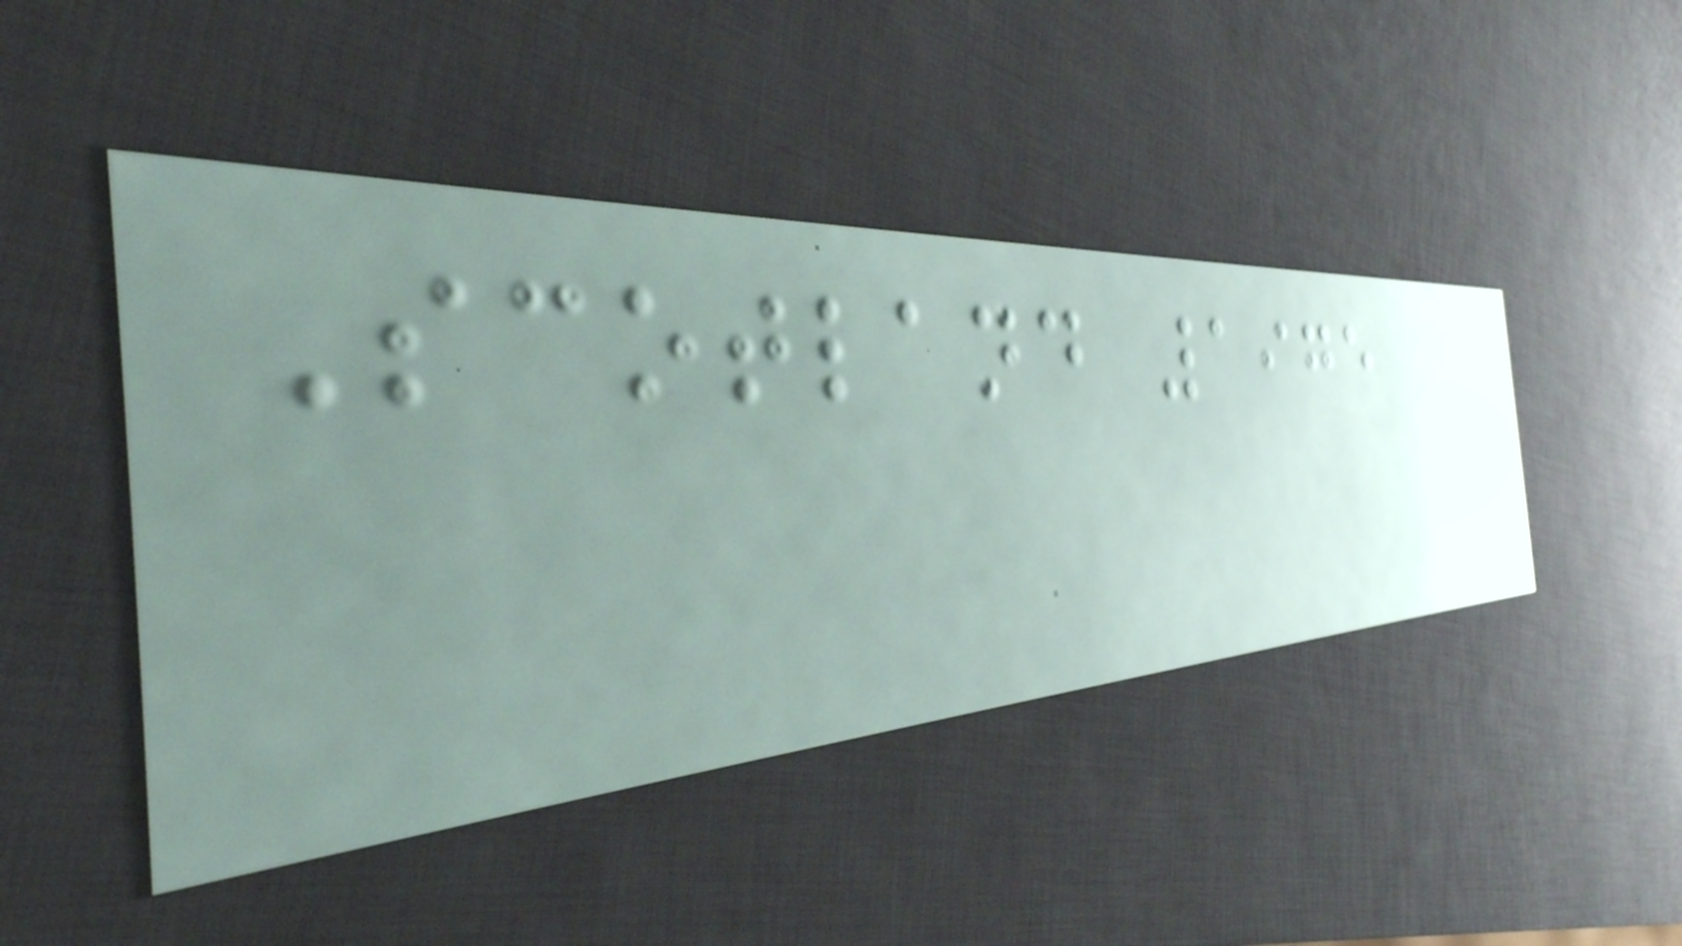Scotland 1975
